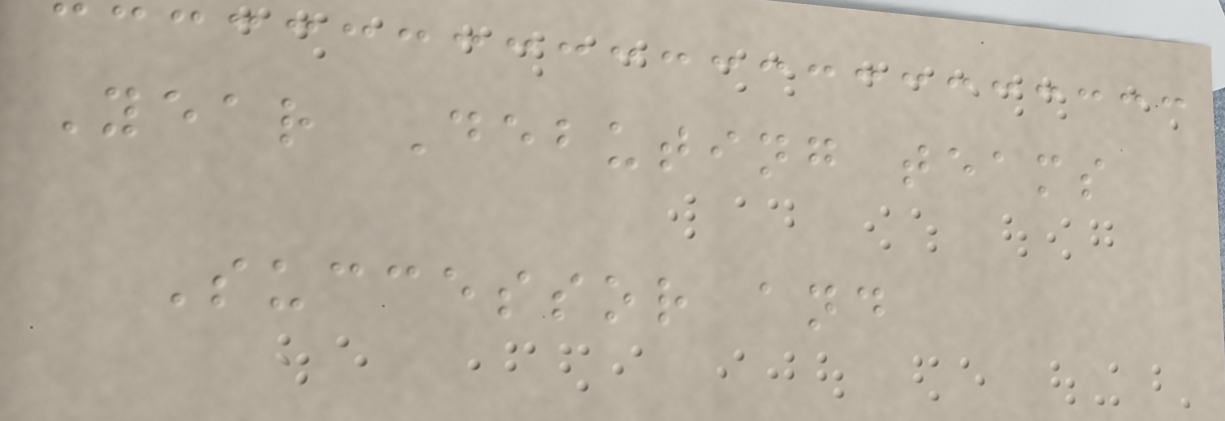Year Debuting teams
Successor and
